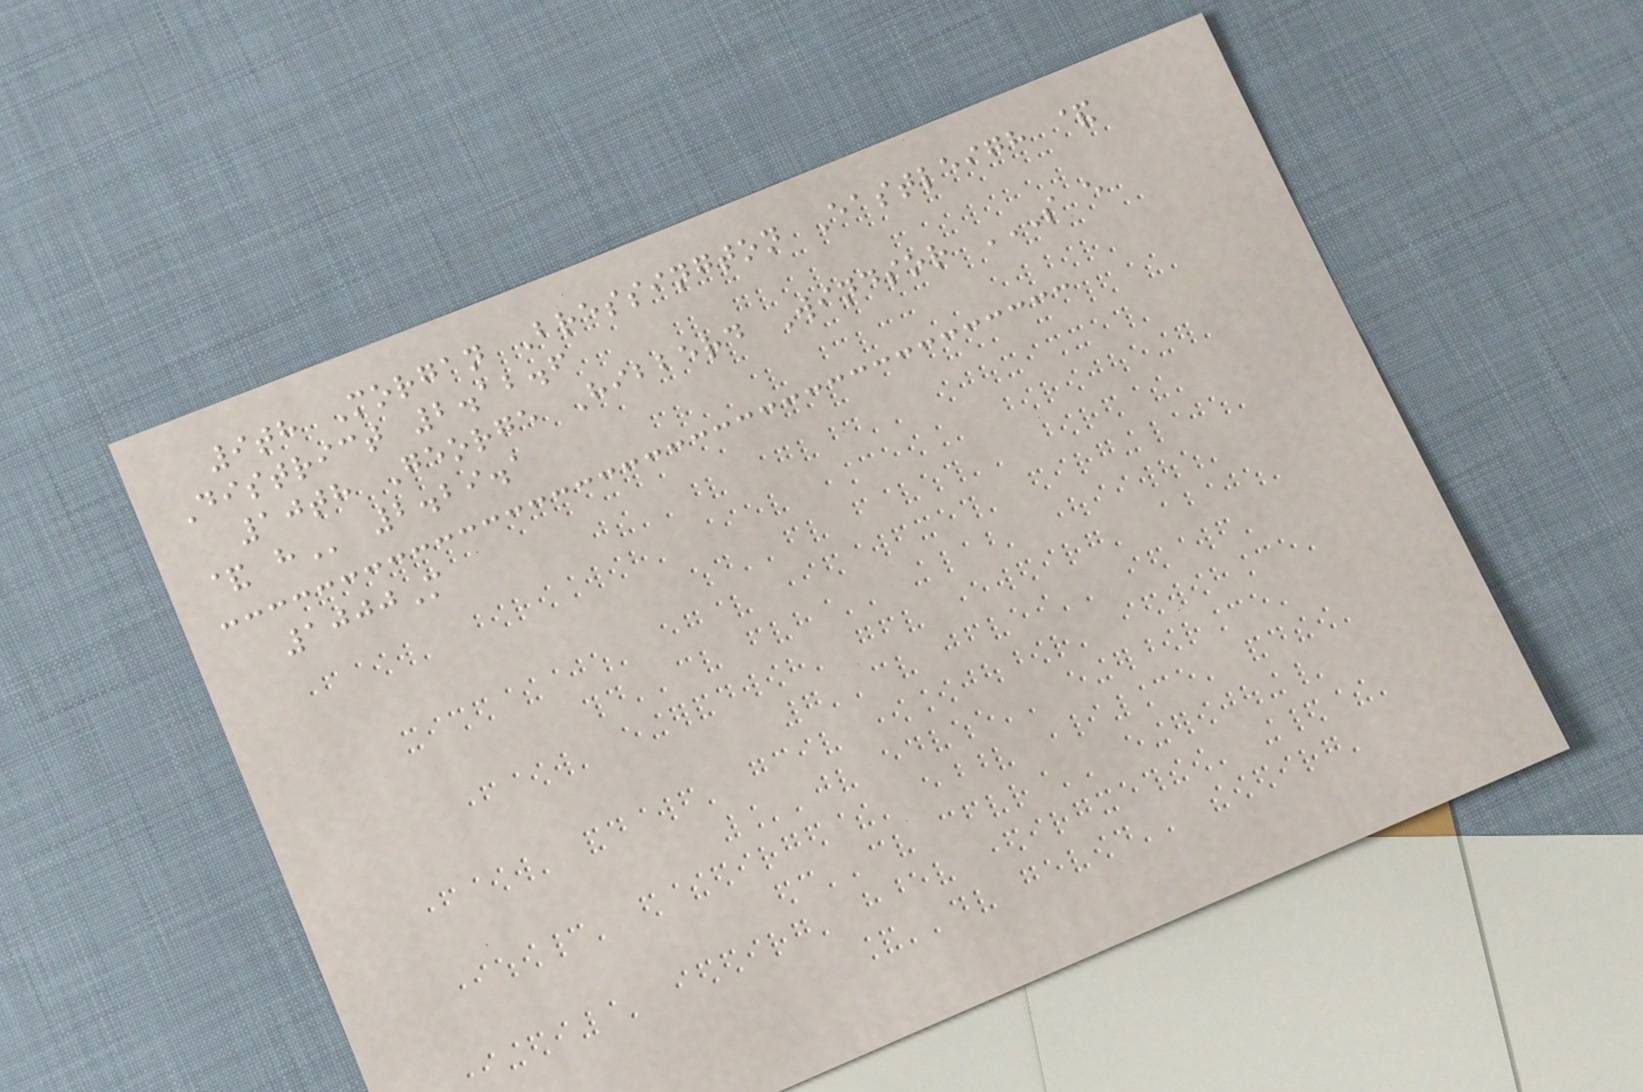9th Morgan Bressington Eastleigh &
District 2.12.6
10th George Hibberd Windsor S E
& H 2.29.1
1000M
